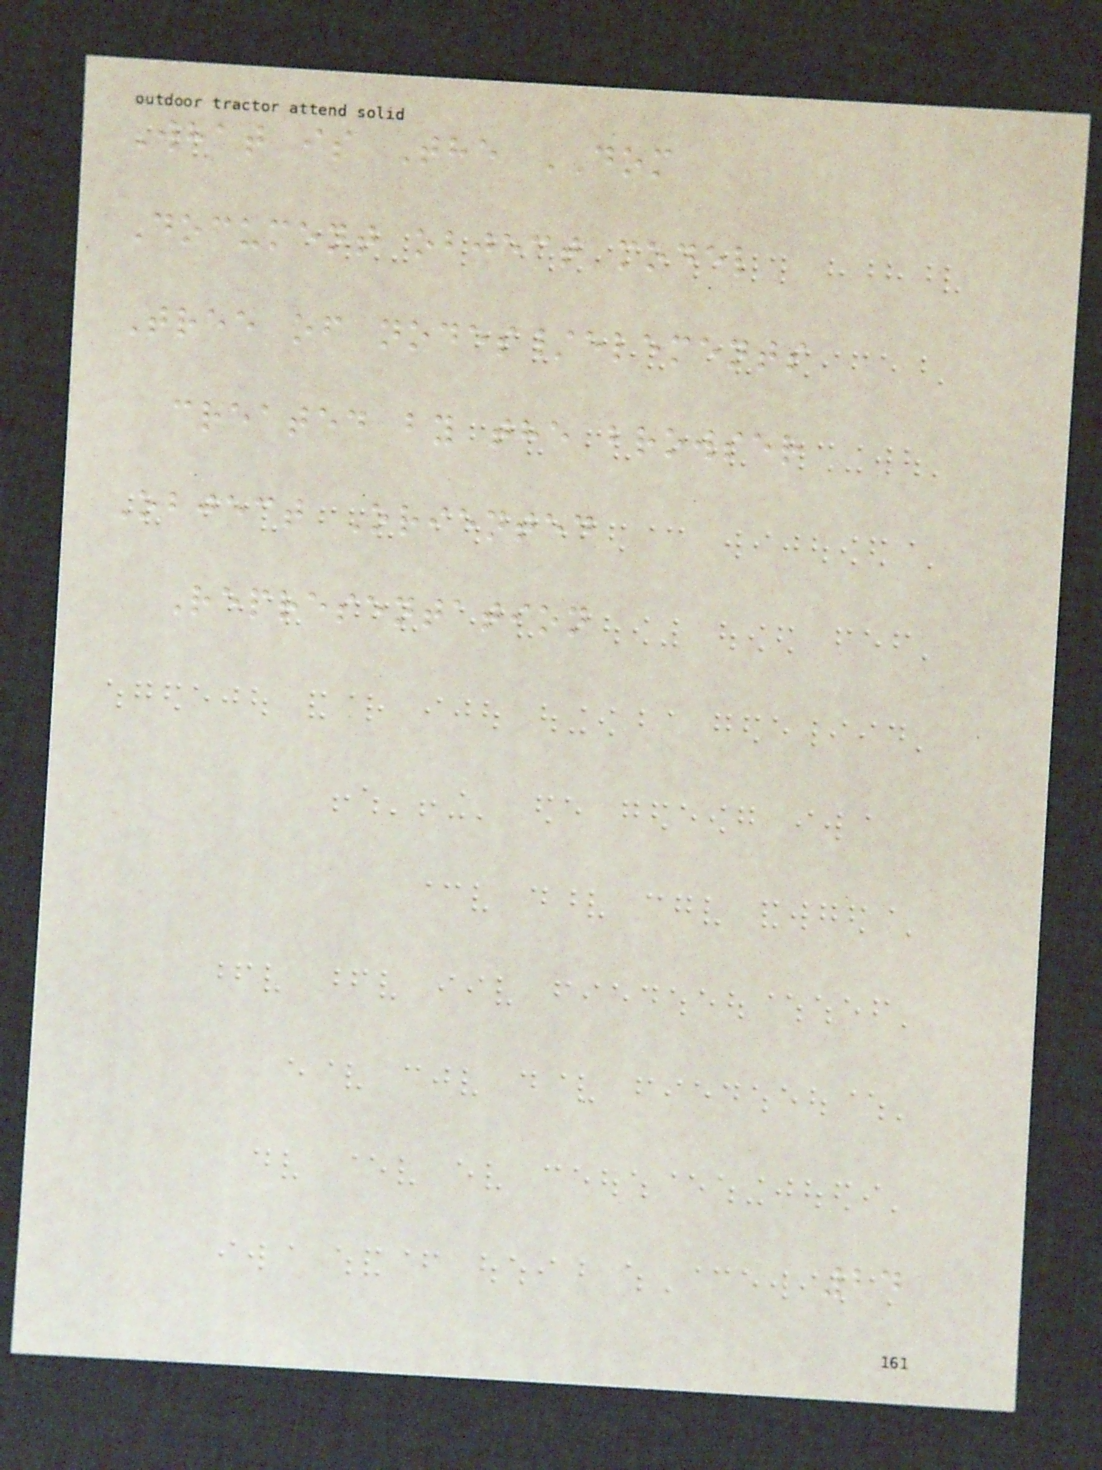What is The DOM
Document object model
Tree of nodes/elements
created by the browser
Object Oriented
Representation
24
